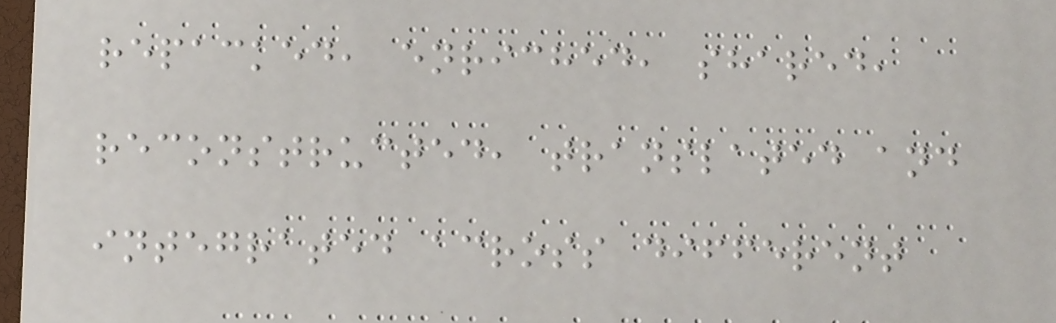repacked, enriched, shared,
reconstructed, translated and
integrated across different
